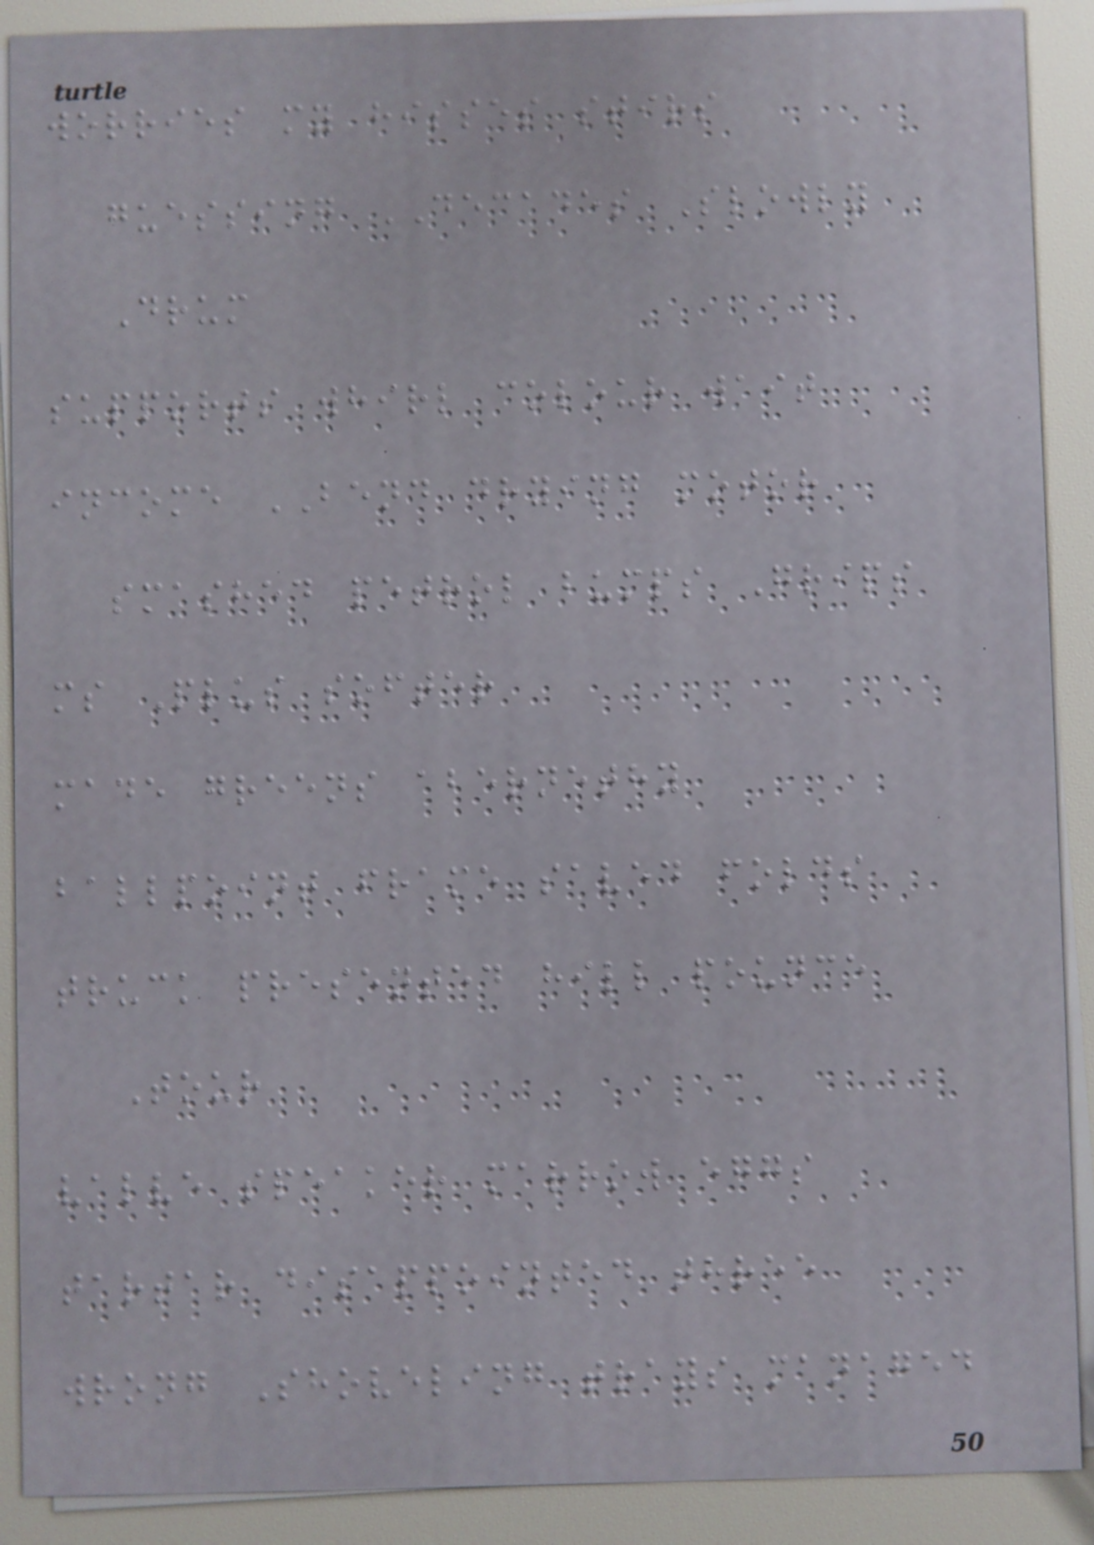worries my hisses stirs
guessing DECADES Slowly
Drum
supports whirl colour wait
income BEND drying motor
smashed petrol bumps Grips
ms Plus softer
made greens abernethy
ballpoint frame saved folds
truck presented hill pounce
Tour
valve speaker marrow eggs
tartar disappointed three
wrong Shoveling trays managed
